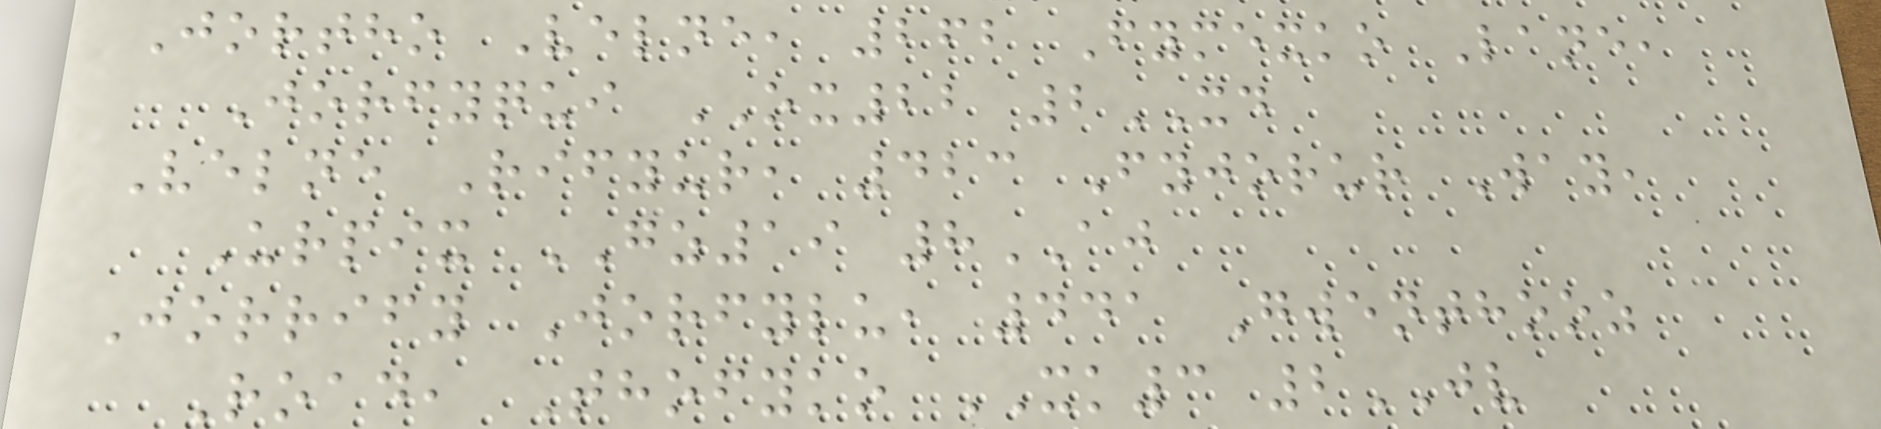Jortho Velne, 262 Fymexko Lane,
Jorfyqui OX22 2XD
Velne Rifyur, 423 Fyjorur Way,
Urpix GZ19 8AJ
Jorrify Jorfylu, 441 Gwenthooz
Road, Thofyko XK3 2JV
